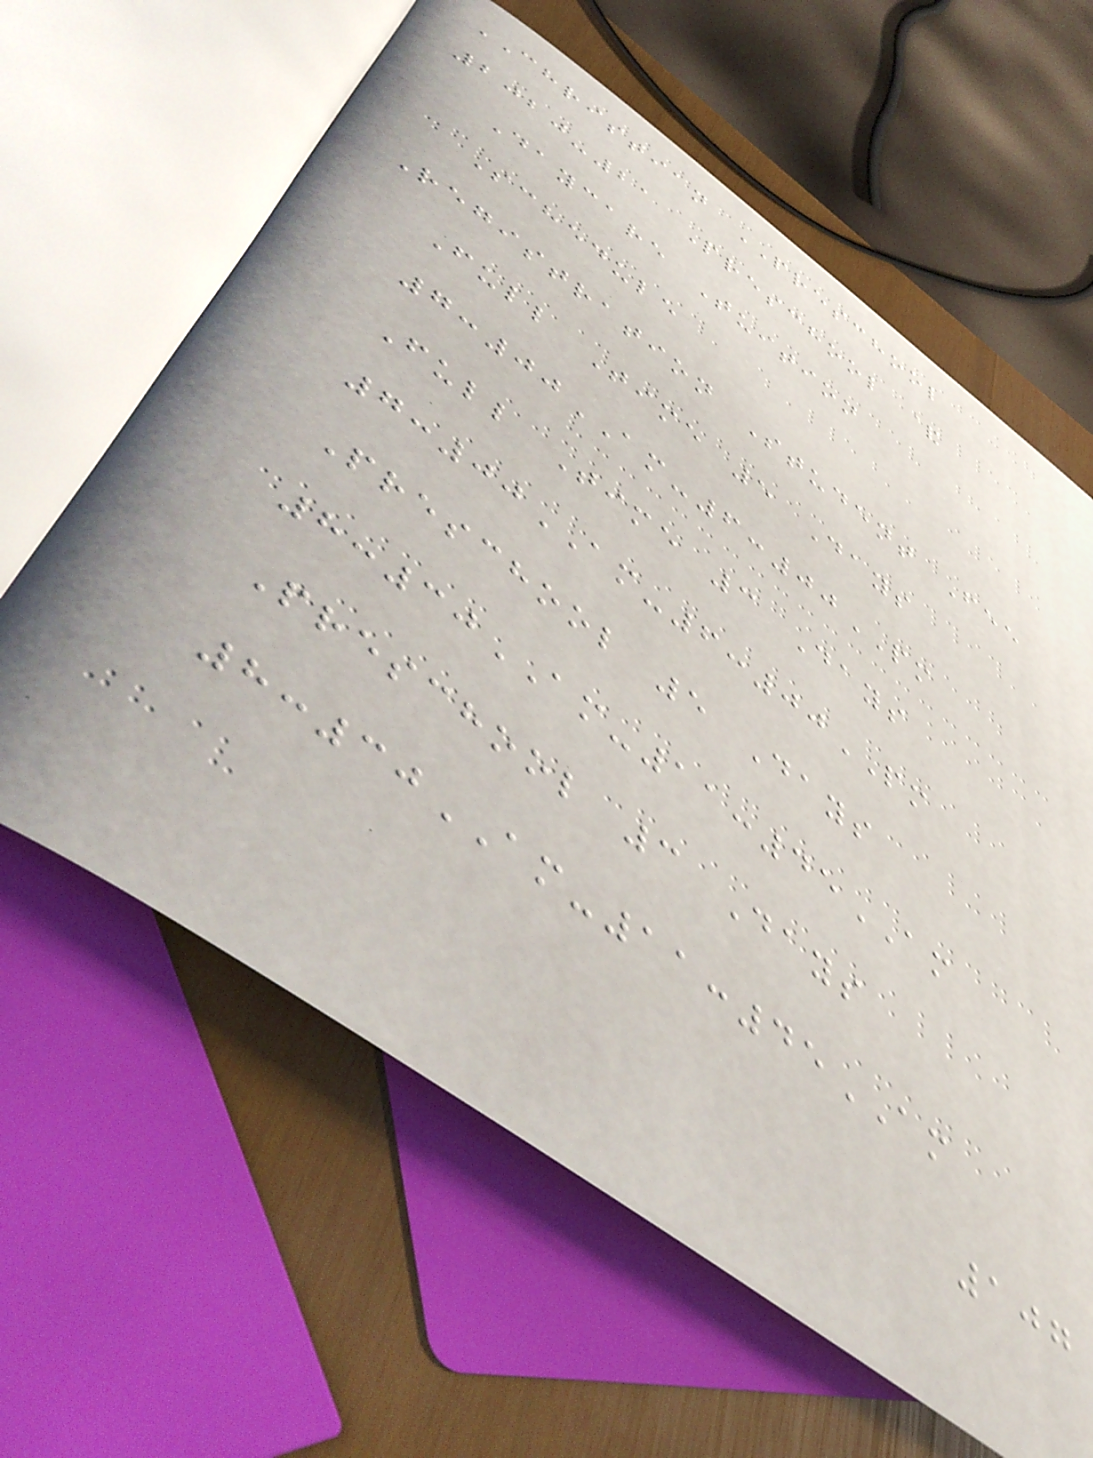CHRISTIAN PRESCHOOL
2020-21 Preschool &
Daycare Tuition
Schedule
Registration Student Fee
Full Time 5 Days
7:00AM-6:00PM
Full Time 3 Days
7:00AM-6:00PM
Preschool 5 Days
8:30AM-11:45AM
Preschool 3 Days
8:30AM-11:45AM
107
